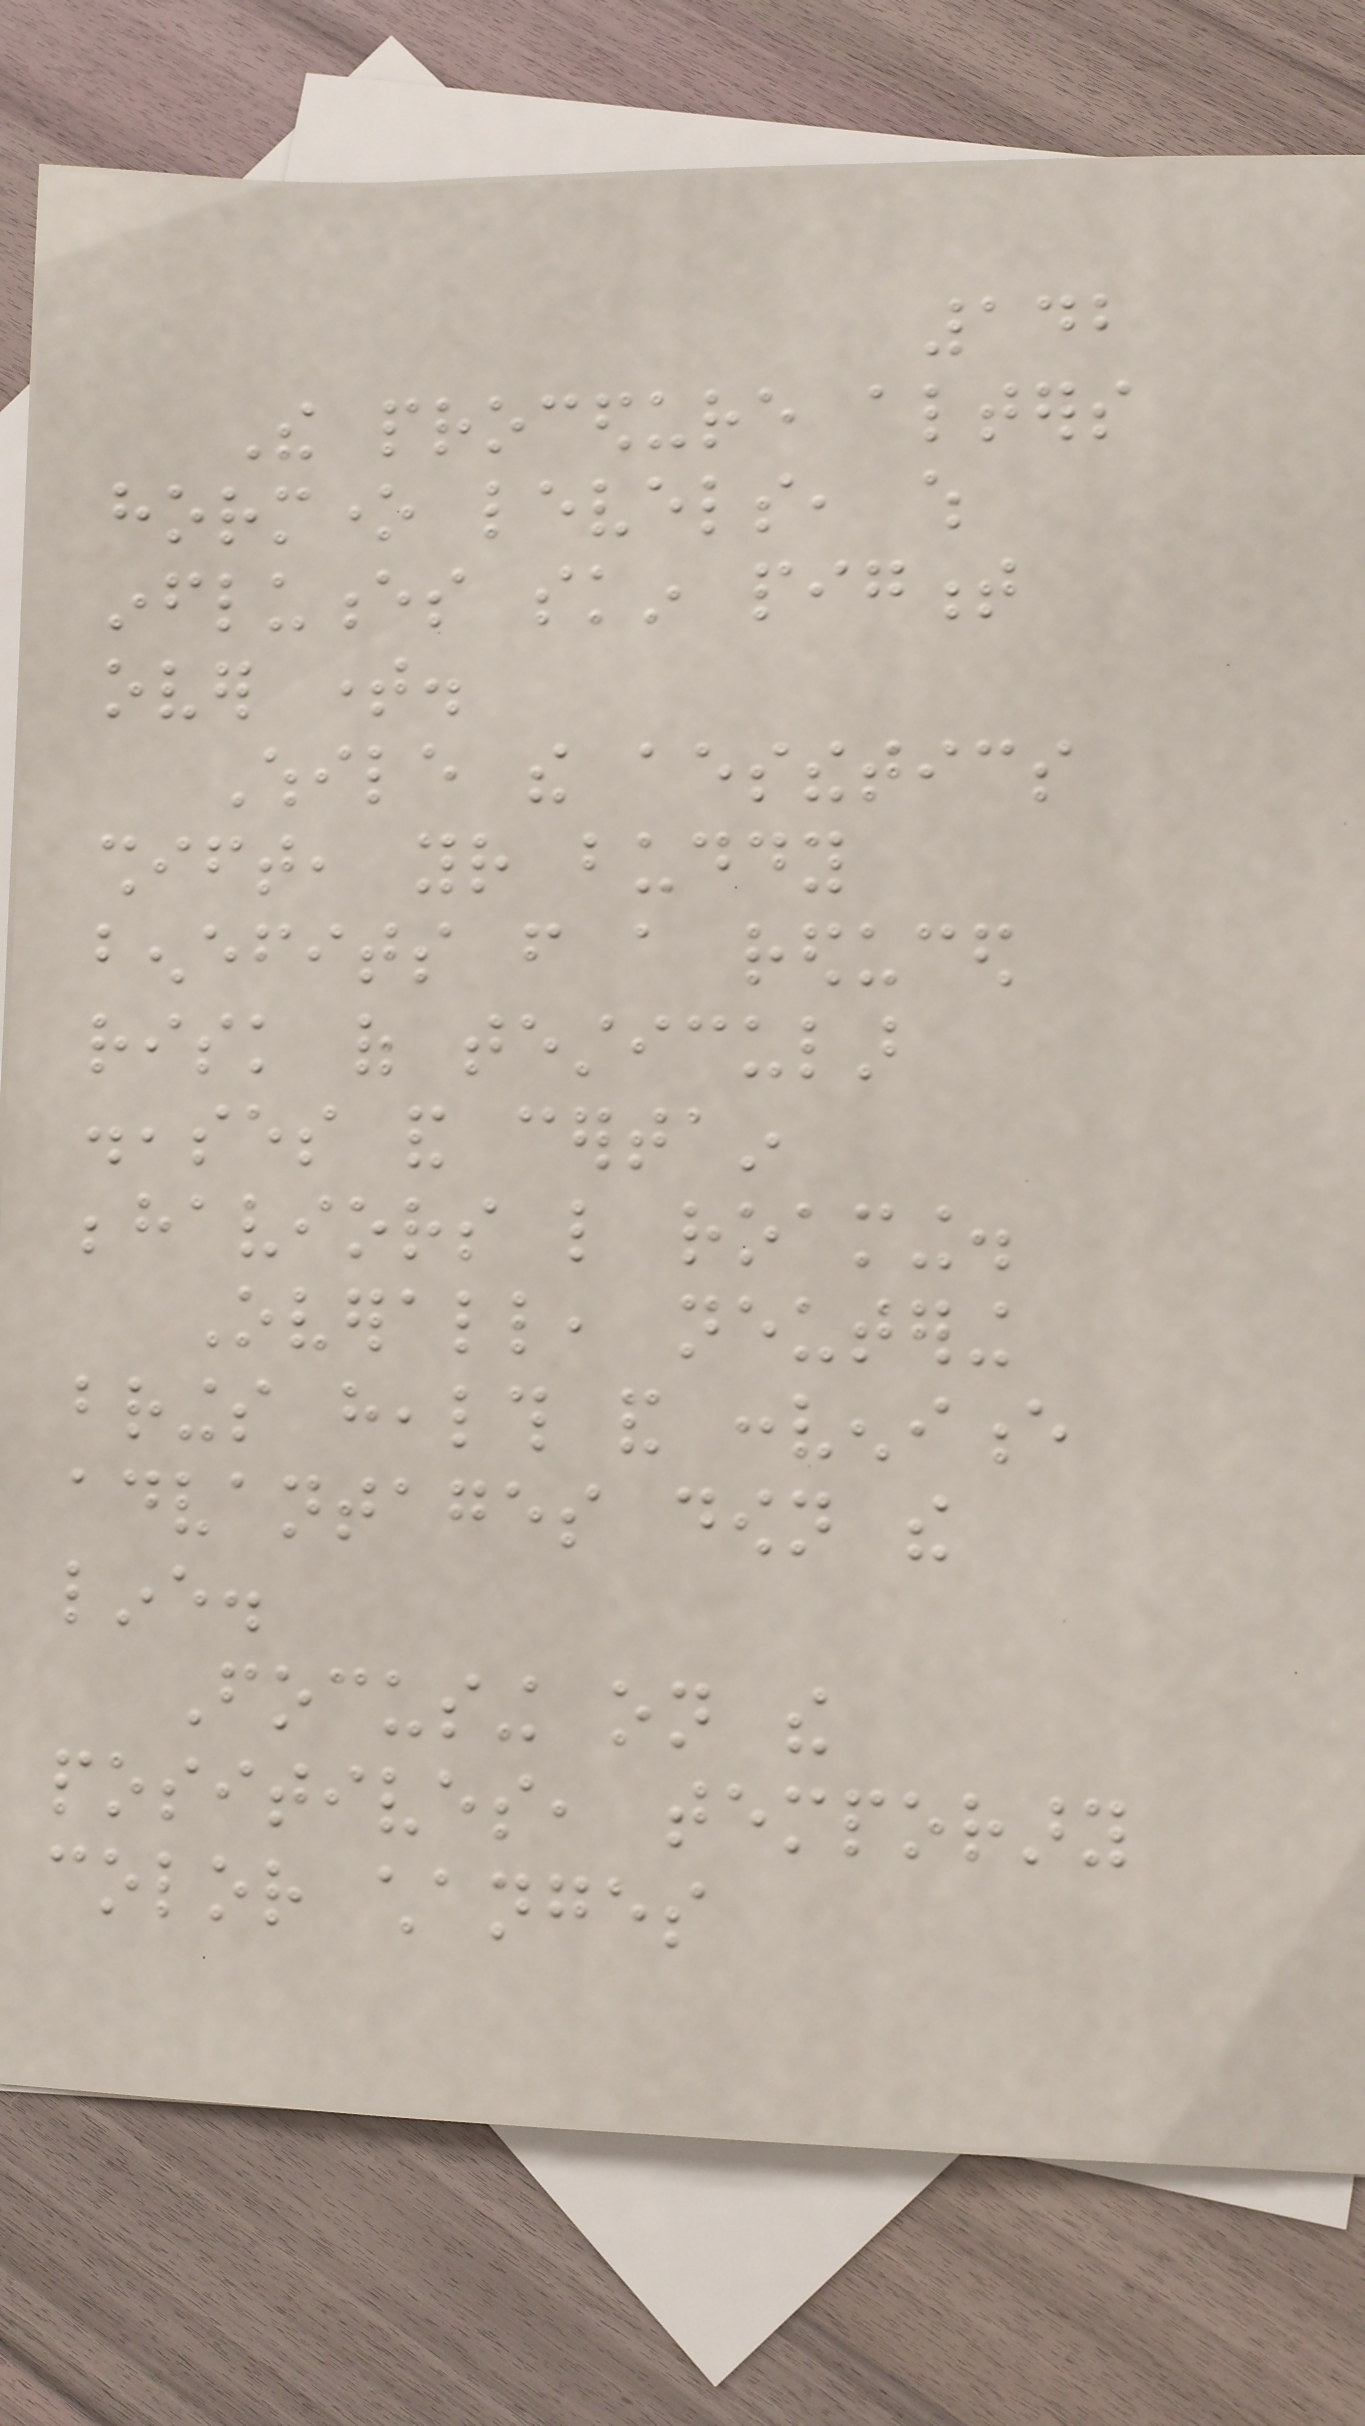142
The procedure alters
hormone levels, which
influences skin pigment
over time.
While the aesthetics
shift, your buddy
benefits from a reduced
risk of testicular
diseases and certain
behaviors like roaming.
Overall, neutering
brings health and convenience
advantages down the
line.
Focusing on the
positives, temporary
color changes
